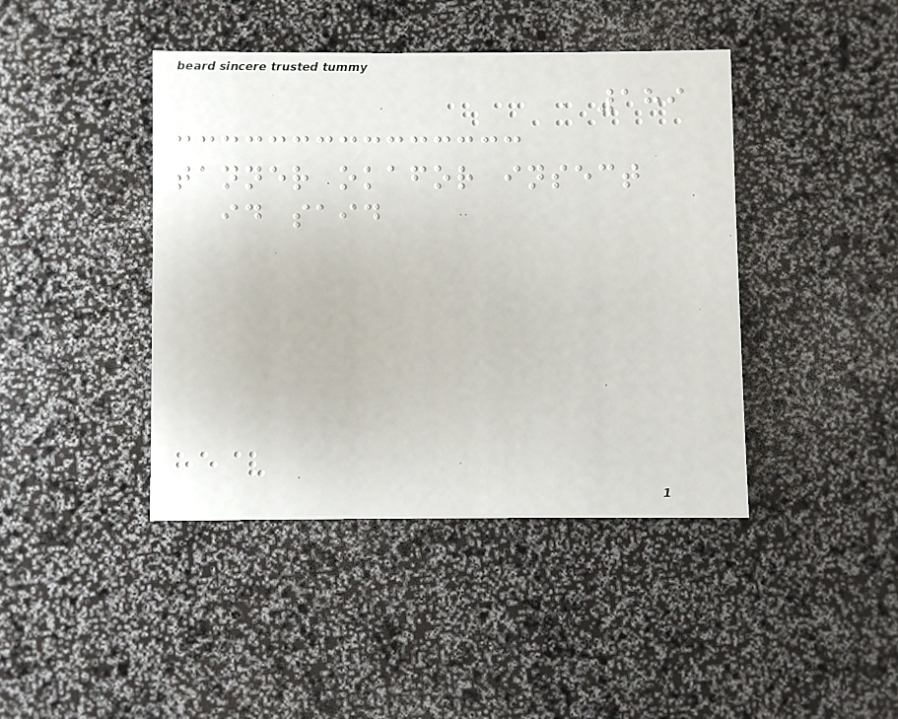189
tanner okafor insect
id said
